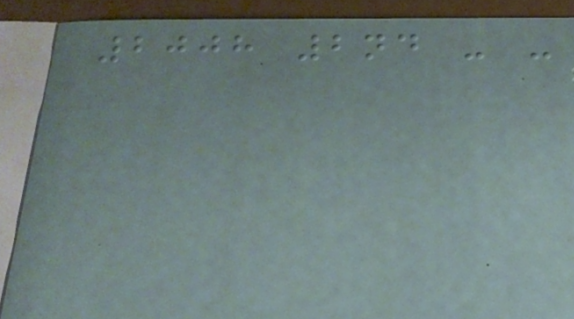2008 2nd - -
